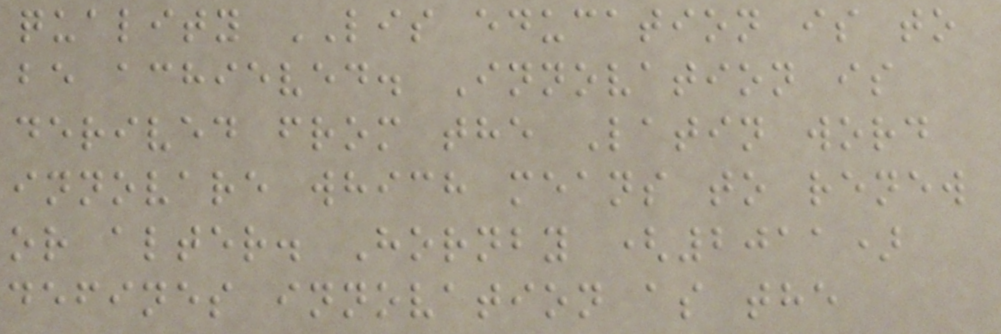quality LIS education is to
be achieved. Innovation is
derived from the Latin word
innovare which means to renew
or alter. Hornby (2011)
defines innovation as the
